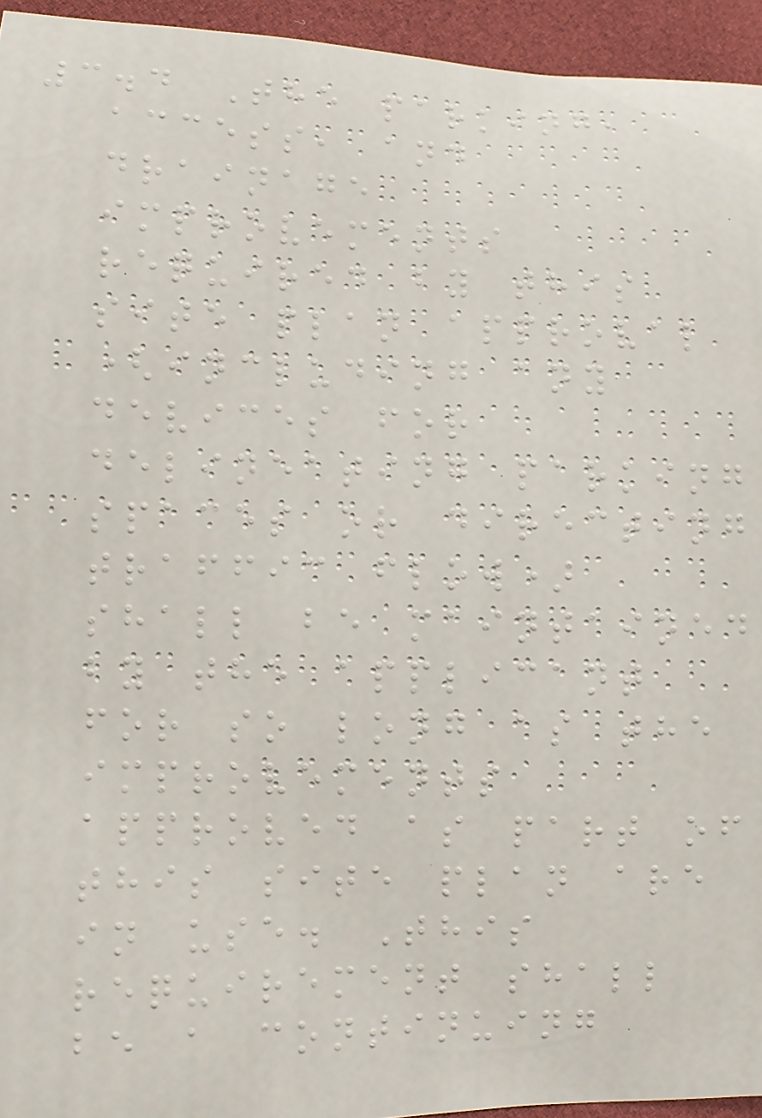3.4 The parking,
access, and
drainage
improvements
required by this
site plan approval
(including any
devices for
delineating parking
spaces or directing
traffic flow)
shall be maintained
by the applicant
for so long as the
improvements
approved as part of
this site plan are
in use. This
requirement shall
be a continuing
